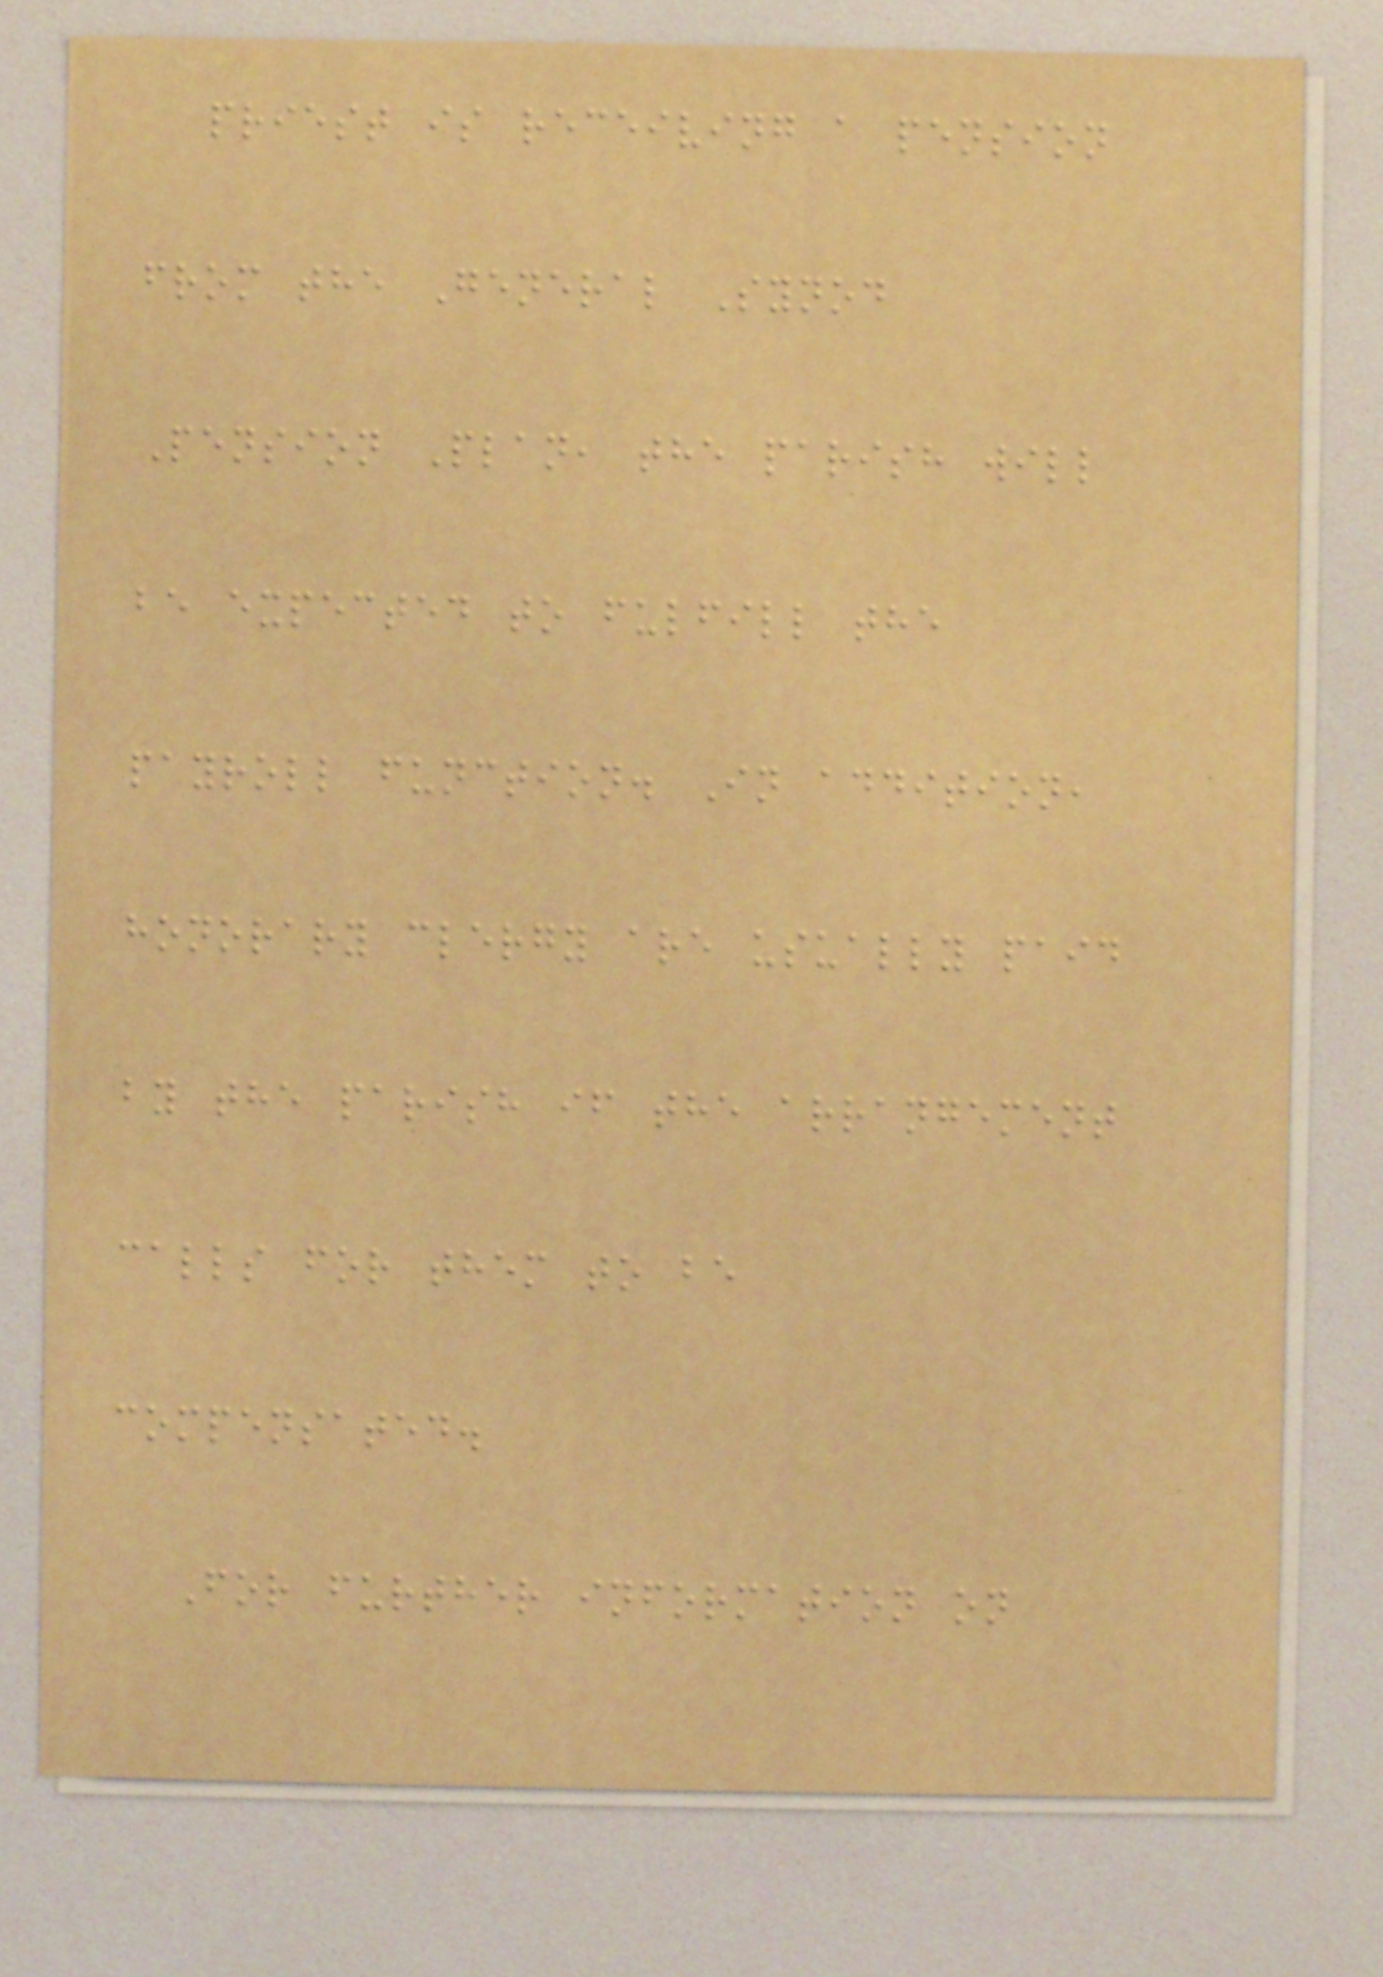priest is receiving a pension
from the General Synod
Pension Plan, the parish will
be expected to fulfill the
payroll function. In addition,
honorary clergy are usually paid
by the parish if the arrangement
calls for them to be
compensated.
For further information on
